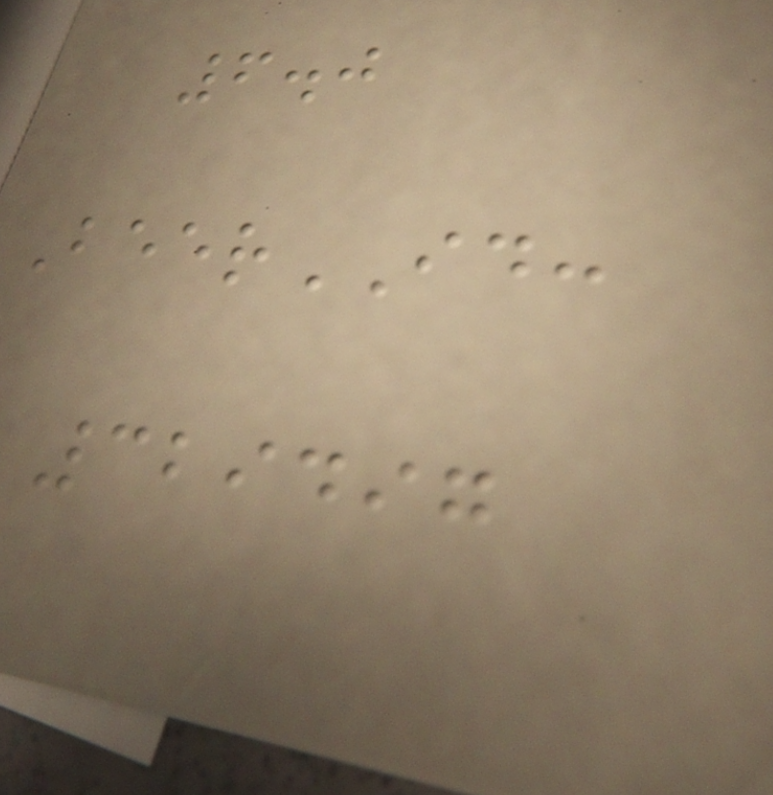6.0
BeerID:
329497
